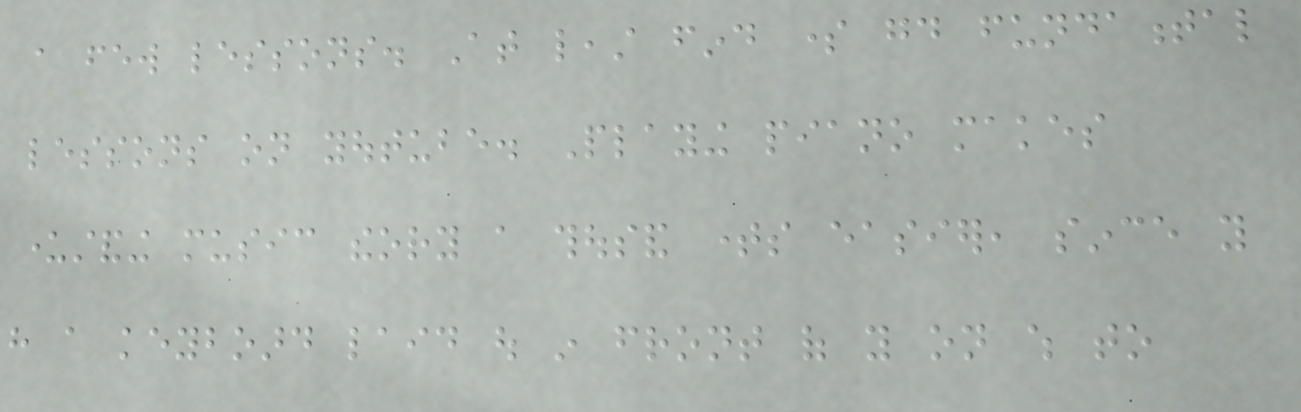a few lessons. At least find some good fundamental
lessons on youtube. Playing piano makes
understanding music theory a thousand times easier, since you
have a keyboard laid out in front of you on which to
